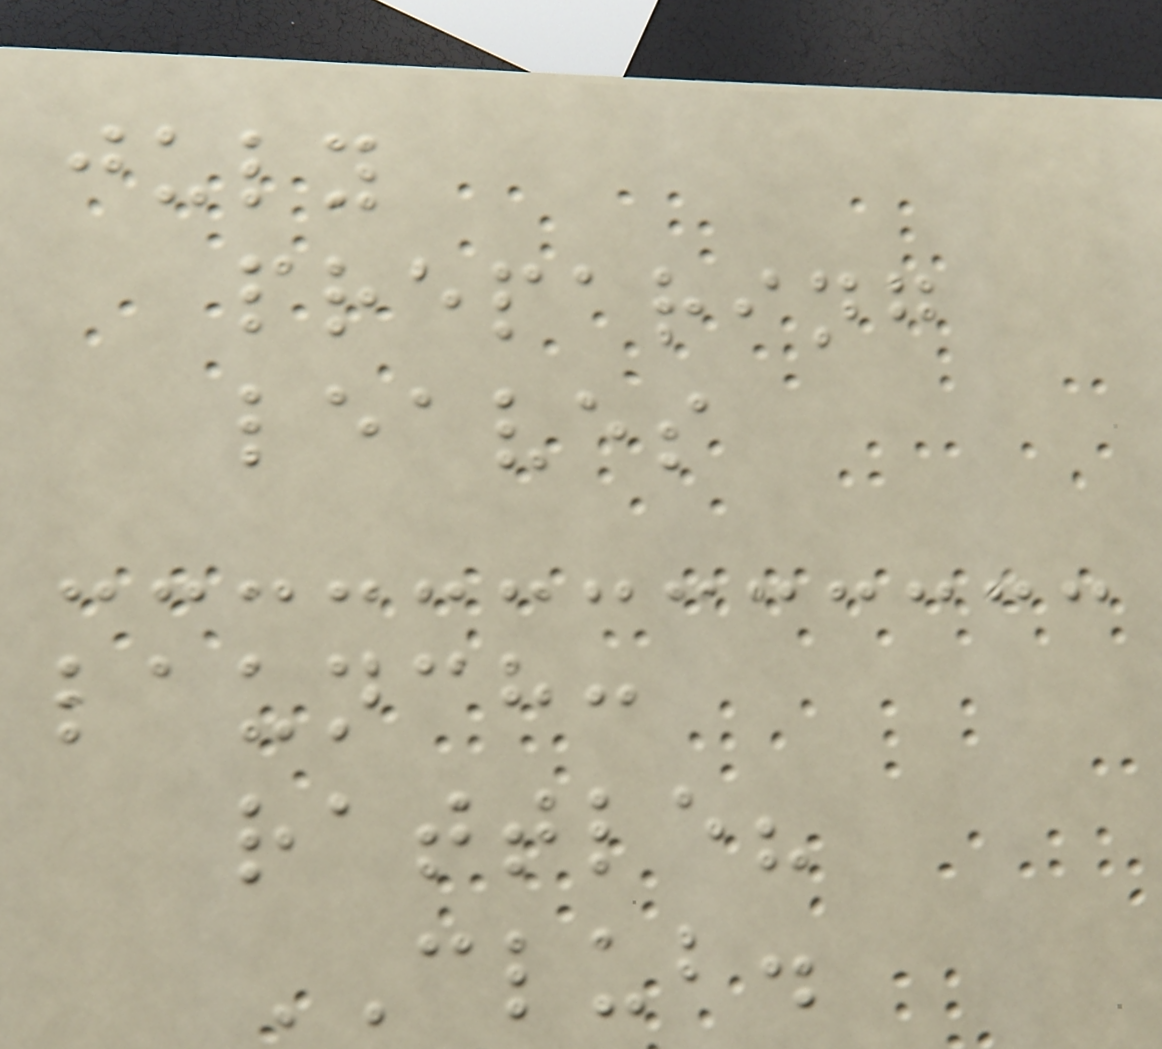july
preparing
leaves
launch:
rattle?
CLUB.
